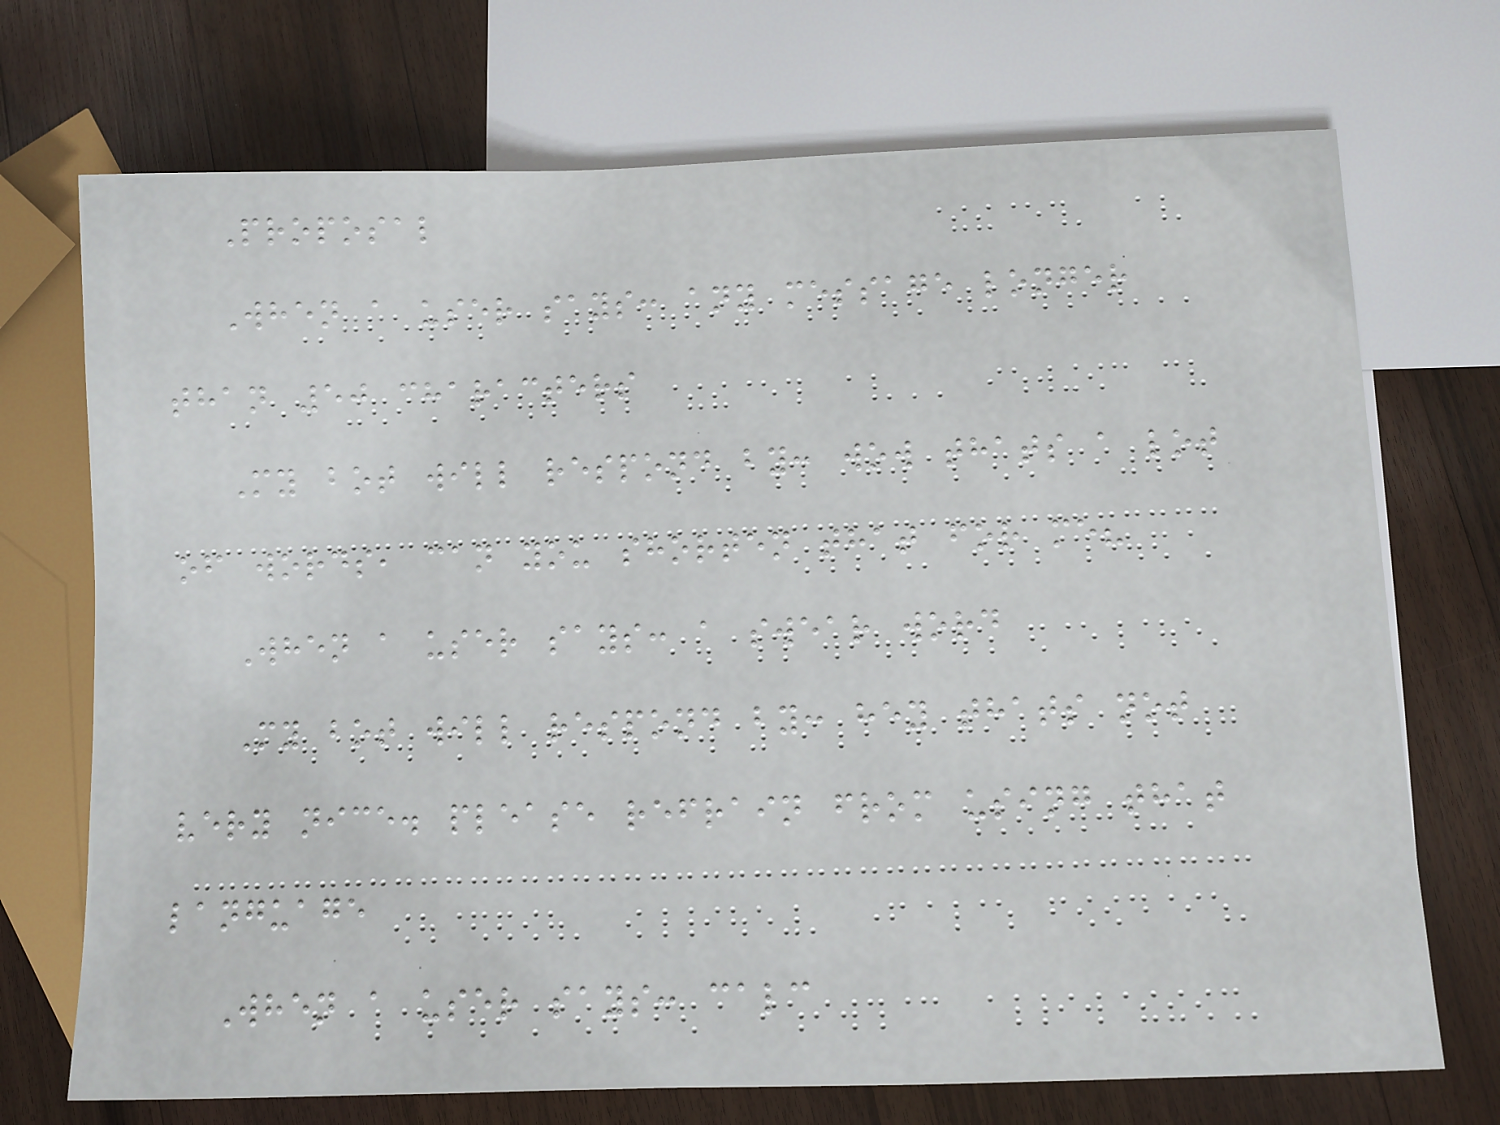Proposal
When a user says: any message longer
than 50 characters
My bot will respond by: wow thats a lot
of words, can you shorten that for me?
When a user says: a swear word
My bot will respond by: hey thats not
very nice. please refrain from using that
language
When a user says: calc
